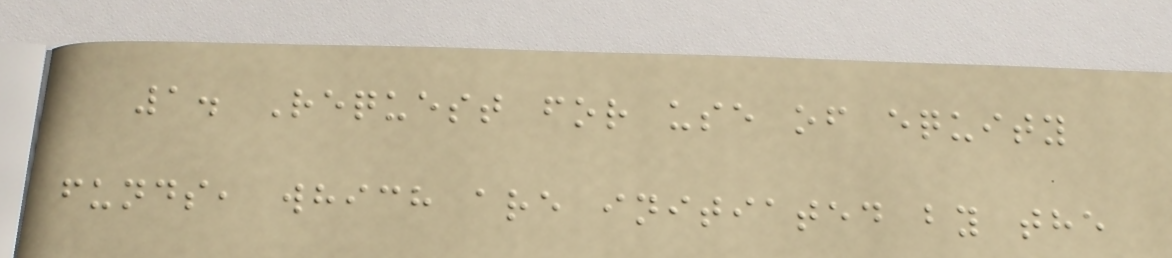1. Request for use of equity
funds, which are initiated by the
